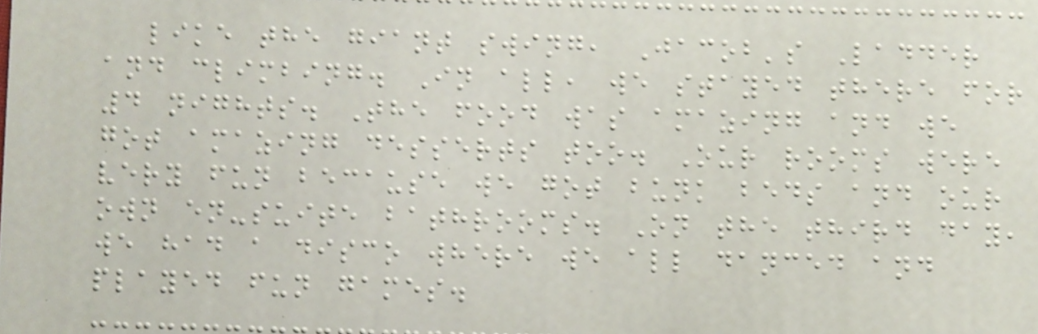like the giant swing, Jacob's Ladder
and climbing. In all, we stayed there for
4 nights. The food was amazing and we
got amazing desserts too. Our rooms were
very fun because we got bunk beds and our
own en-suite bathrooms. On the third day,
we had a disco where we all danced and
played fun games.
